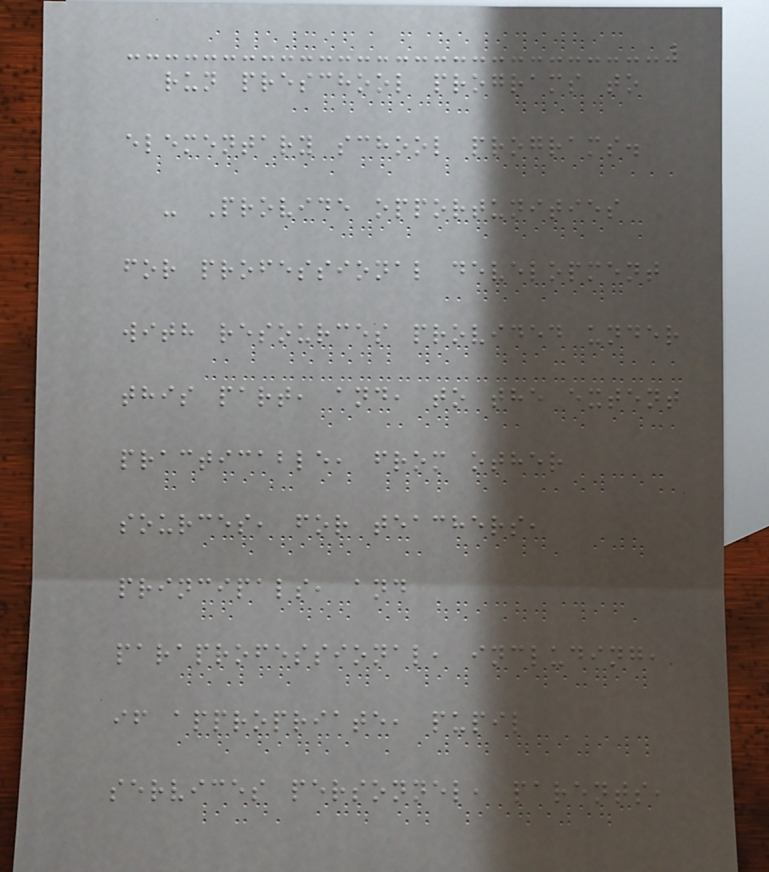run preschool programs to
elementary school programs.
- Provide opportunities
for professional development
with resources provided under
this part, and, to the extent
practicable, from other
sources, for teachers,
principals, and
paraprofessional, including,
if appropriate, pupil
services personnel, parents,
